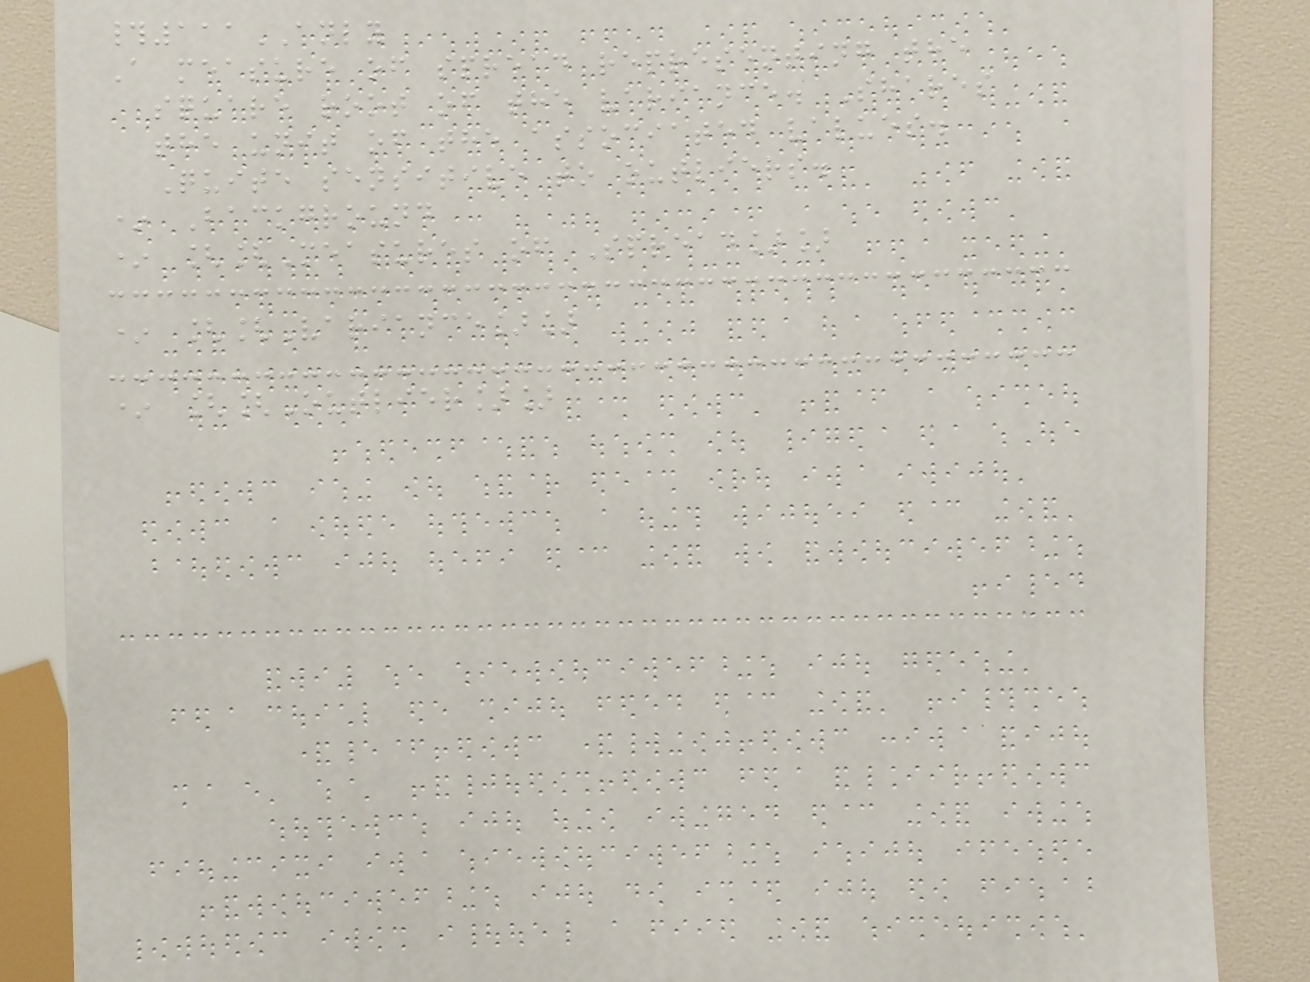#111ANLY
A measure of spread representing the
square root of the variance. Shares
the unit of the associated values.
Quite sensitive to outliers.
* Background
* [[Measures of Spread]]
* [[Variance]]
* [[Outlier]]
